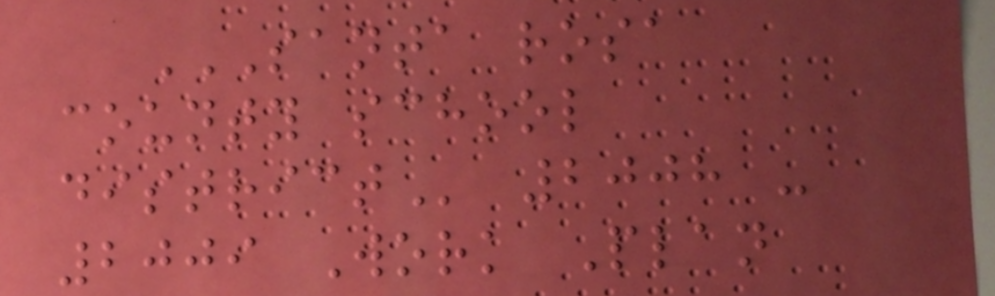SANTA ROSA
COUNTY SCHOOL
DISTRICT 2008 -
2009 Work Plan
